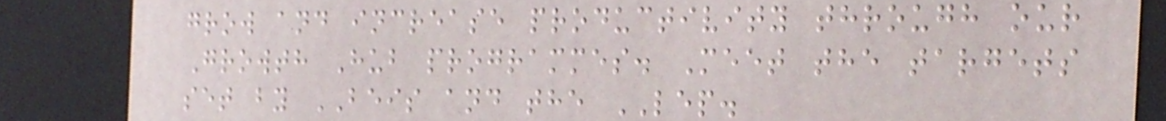grow and increase productivity through our
Growth Hub programmes. Meet the targets
set by BEIS and the LEP.
